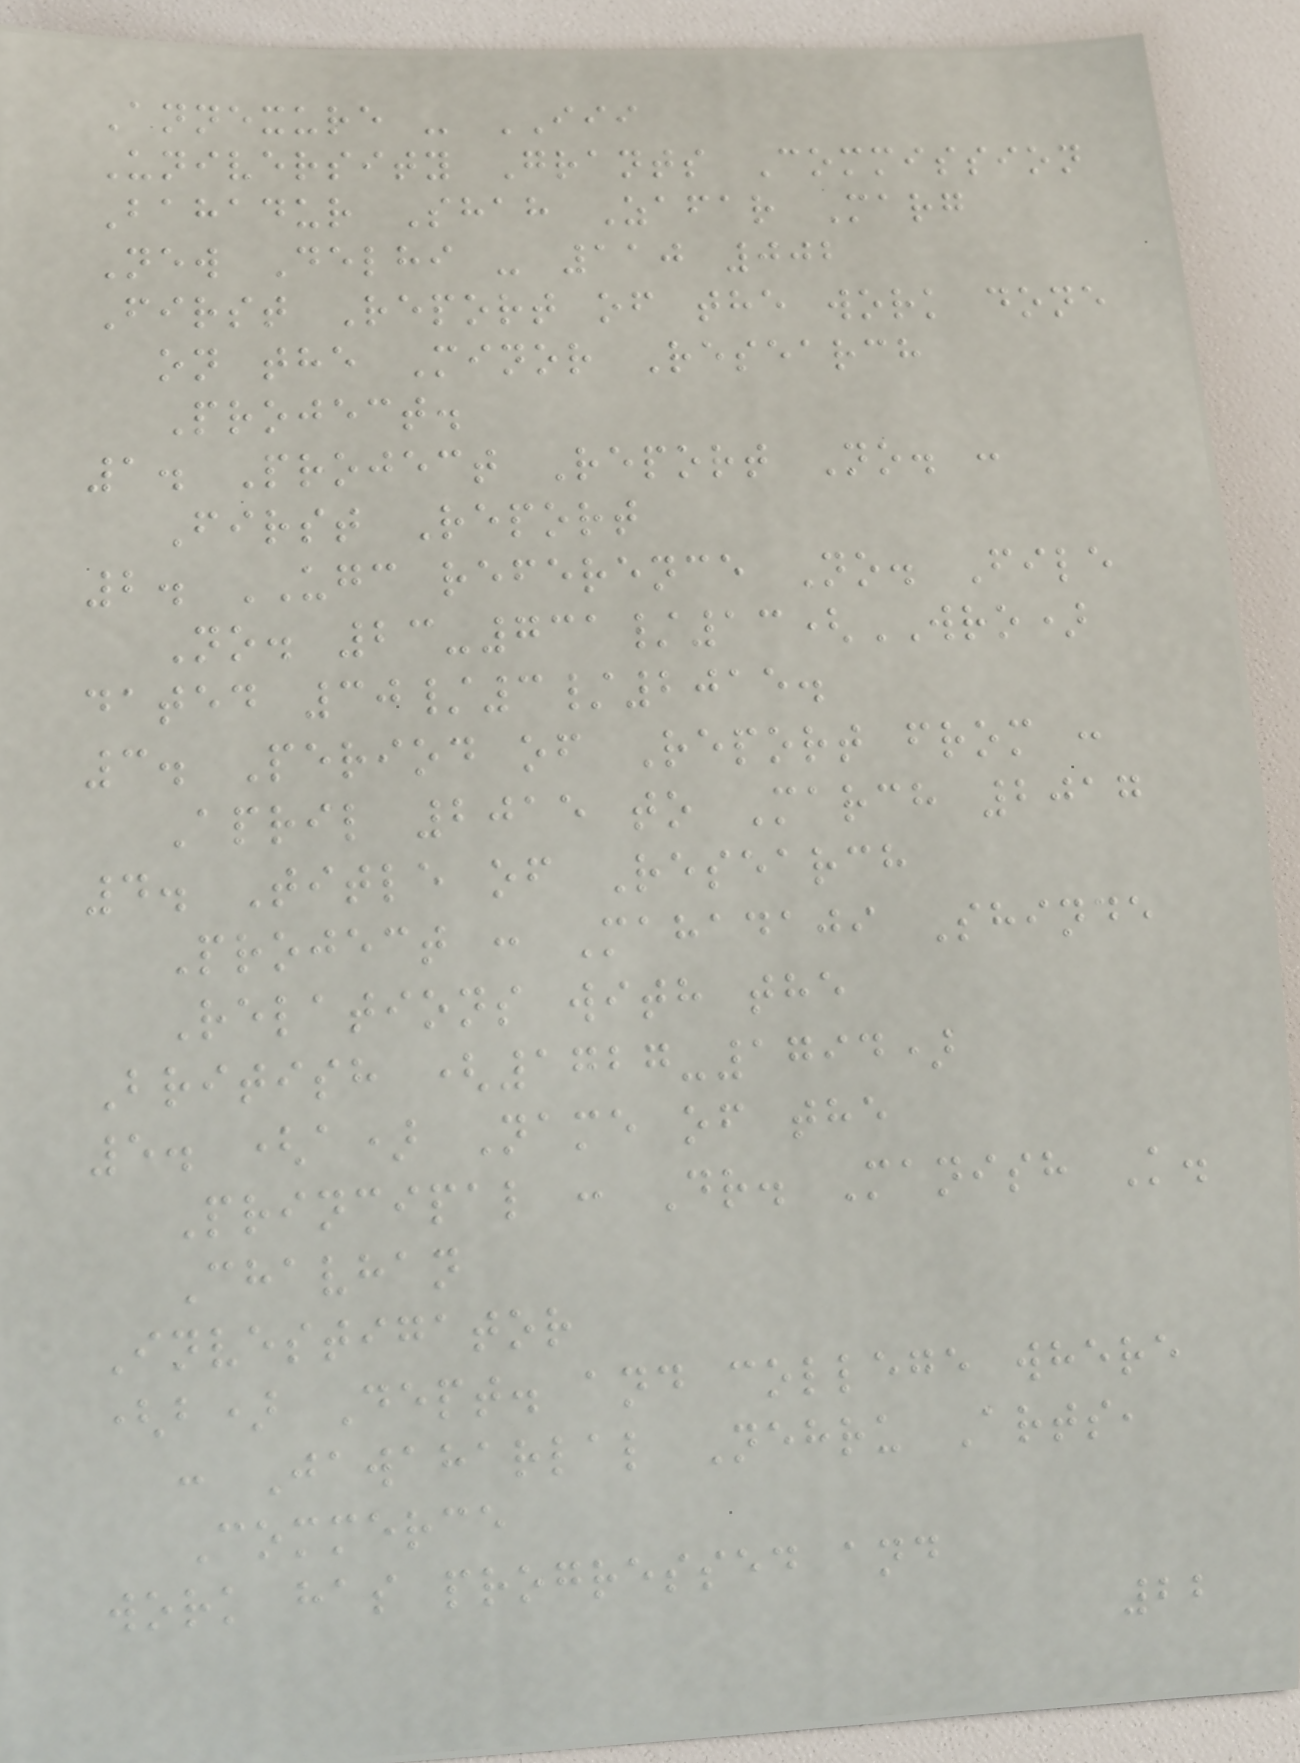Annexure - III
University Grants Commission
Bahadur Shah Zafar Marg
New Delhi - 110 002
First Report of the work done
on the Minor Research
Project.
1. Project Report No. :
First Report
2. UGC reference No. File
No. 23-731/13(WRO)
dated 30/3/2015.
3. Period of Report from :
April 2015 to March 2017
4. Title of Research
Project : Mahadaji Shinde
Relations with the
British (1727-1794)
5. (a) Name of the
Principal : Dr. Manish K.
Chavhan
Investigator
(b) Dept. and college where
: Jawaharlal Nehru Arts,
Commerce
work has progressed and
22
